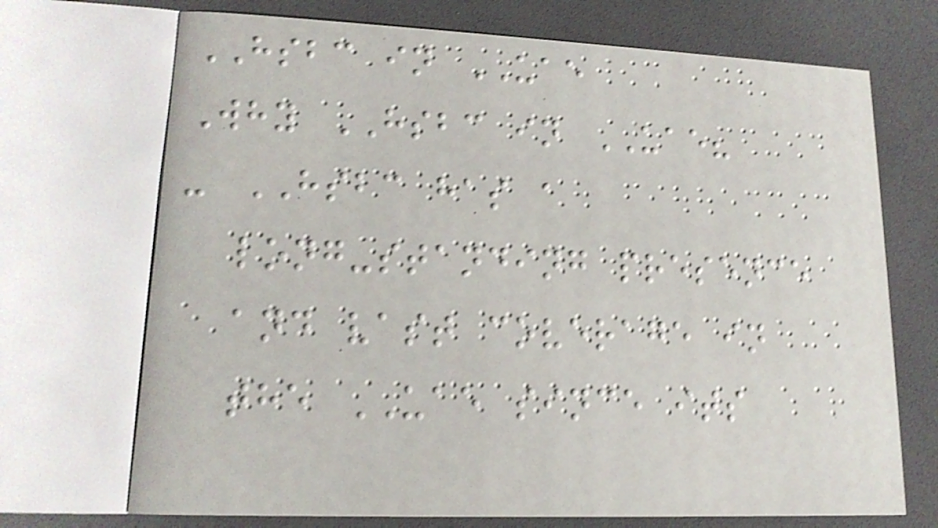HSBC in UAE
Why HSBC in UAE?
- HSBC has a
long-standing presence
and vast coverage in
the UAE since its
